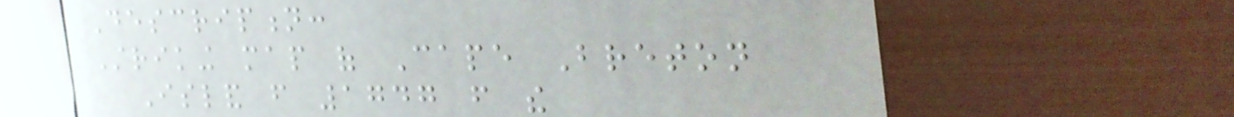Description:
Striking map of Cape Breton
Island from 1747 from the
